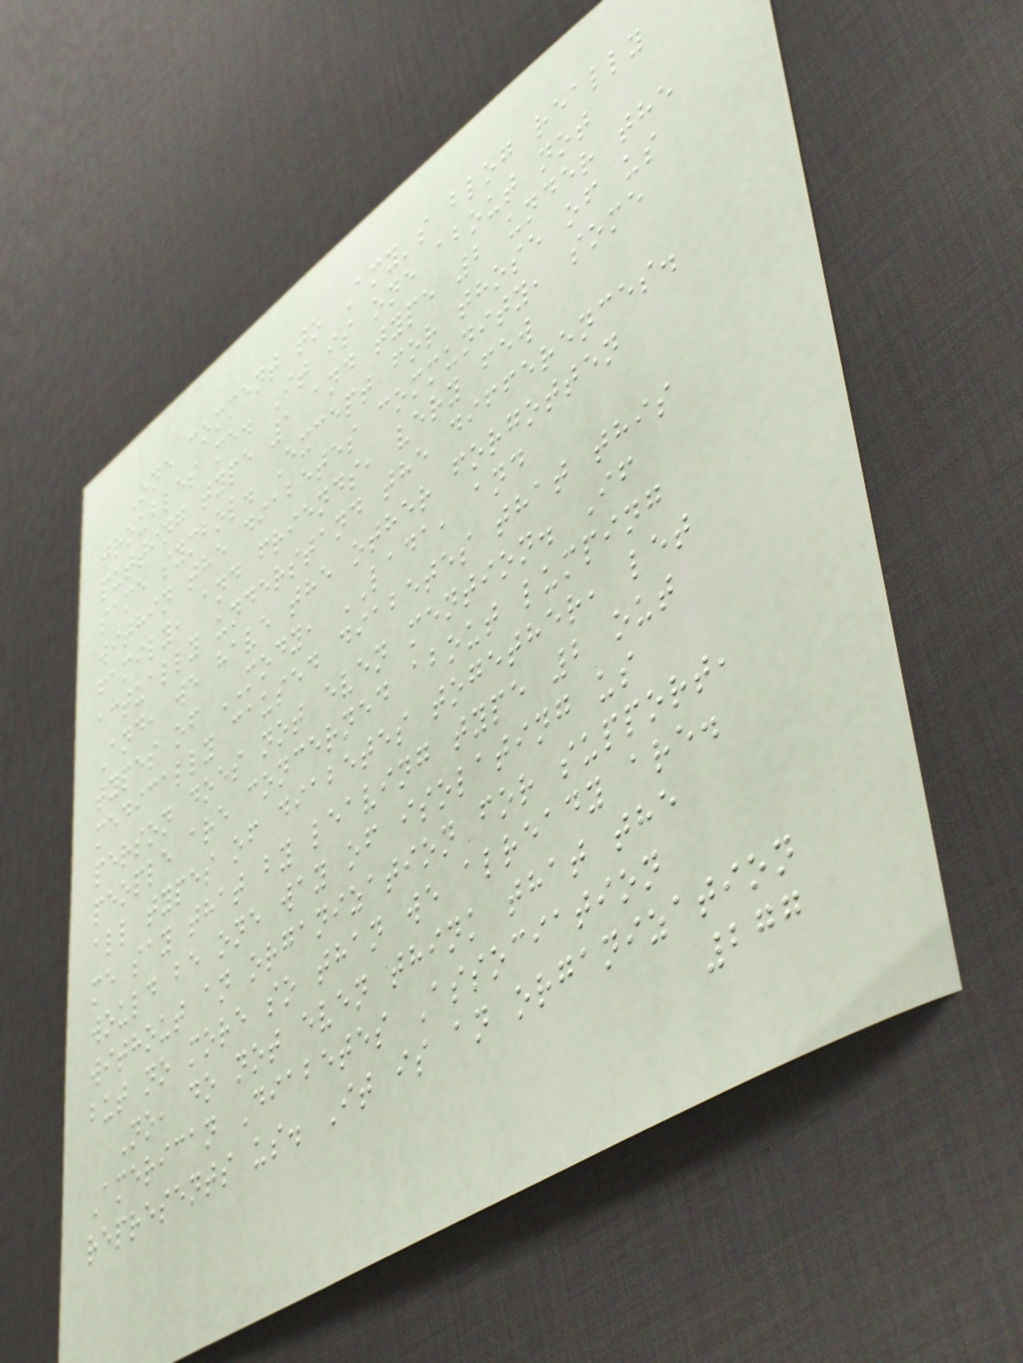One comment to Amy's blog really
troubles me. It is one about not
putting type 1 and type 2 under the
same symbol. Except for those of us
within the diabetes community, some
family, and friends, very few
actually understand the differences.
And, we have the other forgotten
types of MODY, LADA, and
medically caused diabetes that this
person does not even mention. If
people are concerned about lumping
all types of diabetes together, let
me say that by leaving type 2 out
would be one way of isolating us
without an organization for support,
but no more so than we already are.
No, do not even think that the
American Diabetes Association
represents us. It is an organization
277
